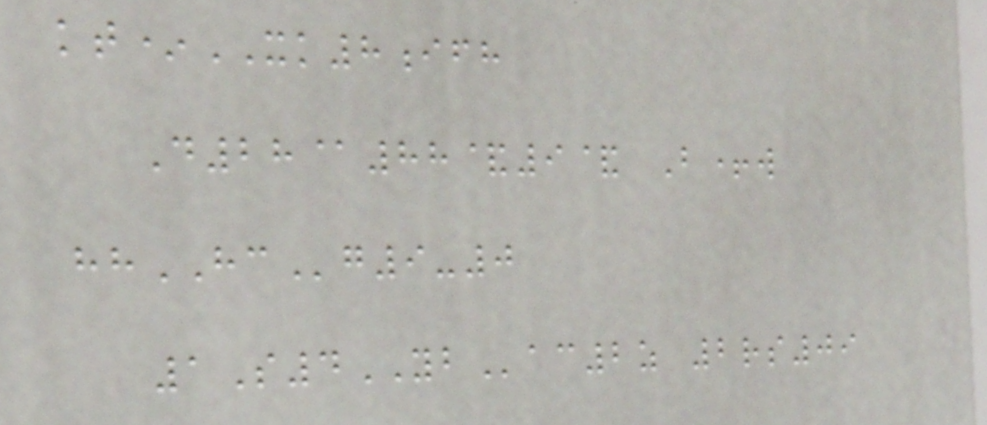kt*XK8ifh
D28@88&9& B+w
hhHCg9-0
1S4YBac2z 2rs09
